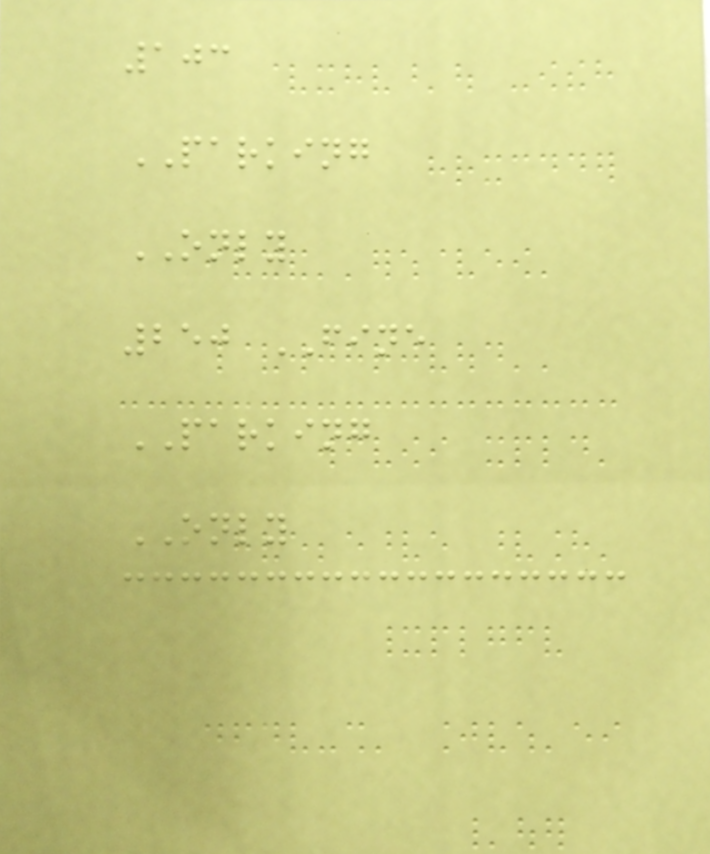103
PARKING
ONLY
250 FINE
PARKING
ONLY
